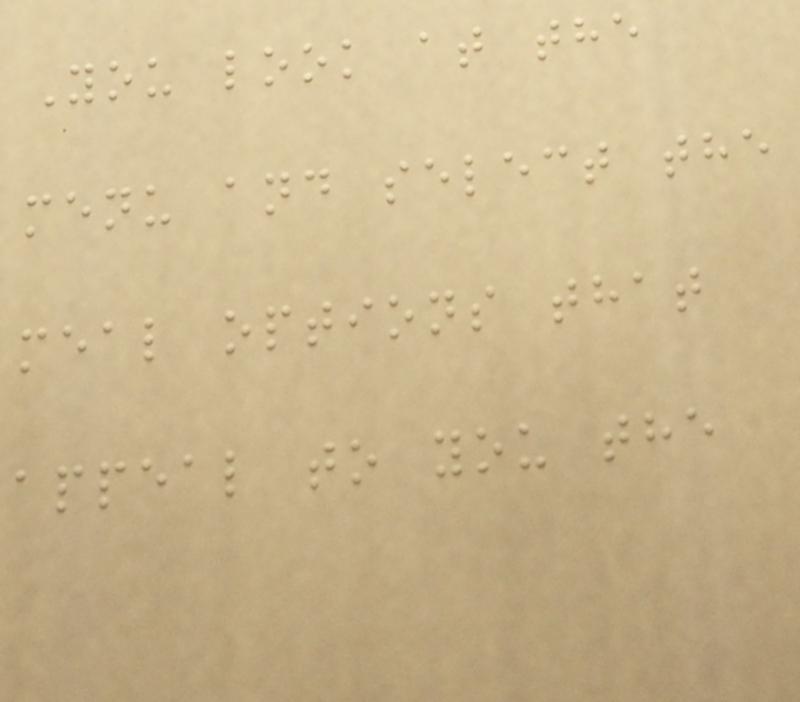You look at the
menu and select the
meal options that
appeal to you the
